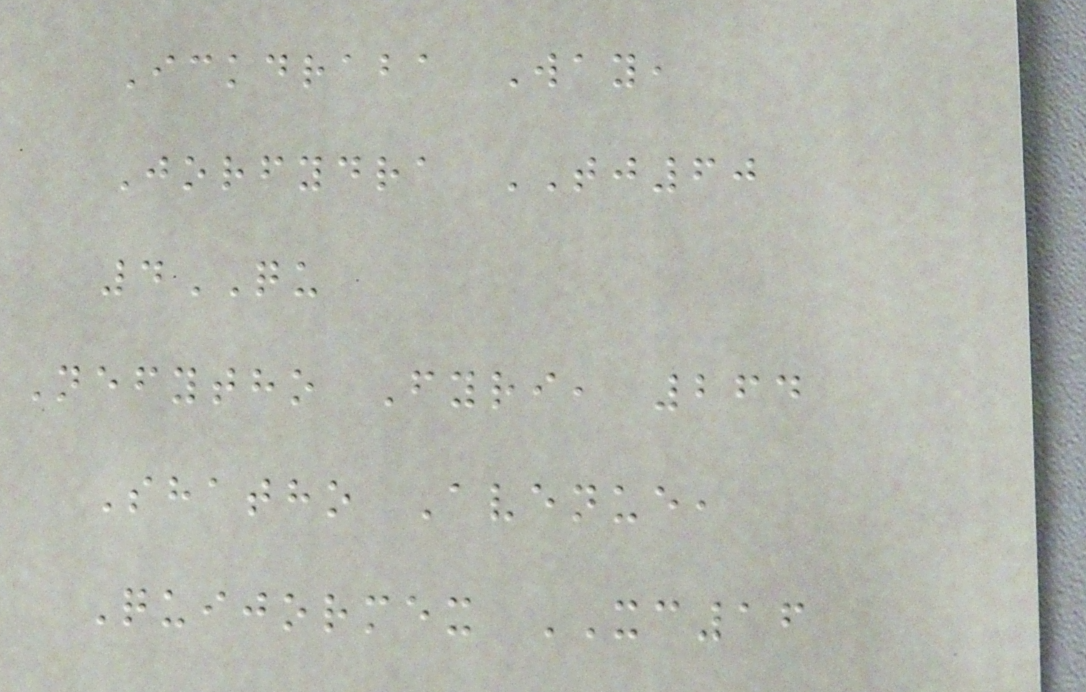Ickdraba Way,
Jorfydra TJ60
4QU
Nefytho Fyri, 264
Shatho Avenue,
Quijormex XC16
